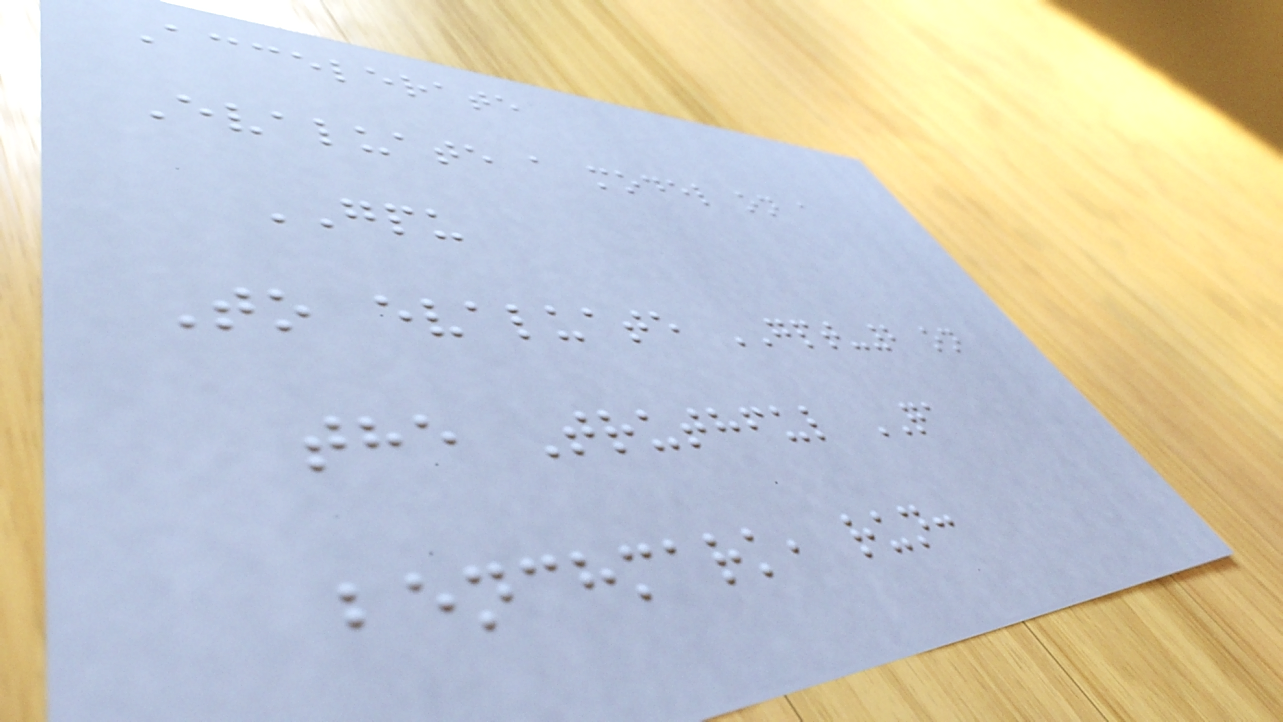Accelerate
Evaluate a model on a
GPU
To evaluate GPT-2 on
the Truthful QA
benchmark, run:
